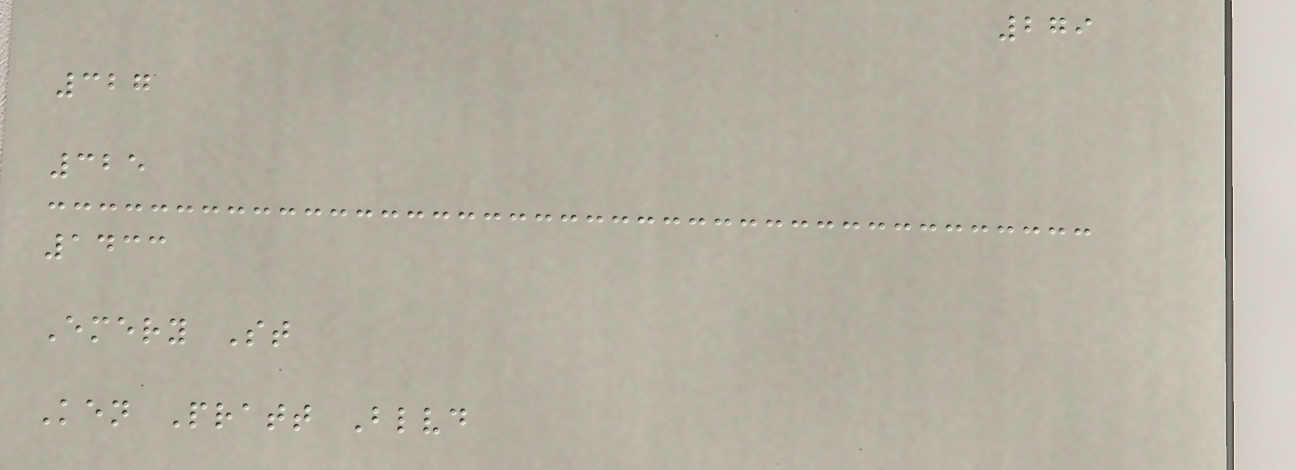279
327
325
1433
Emery St
Ken Pratt Blvd
